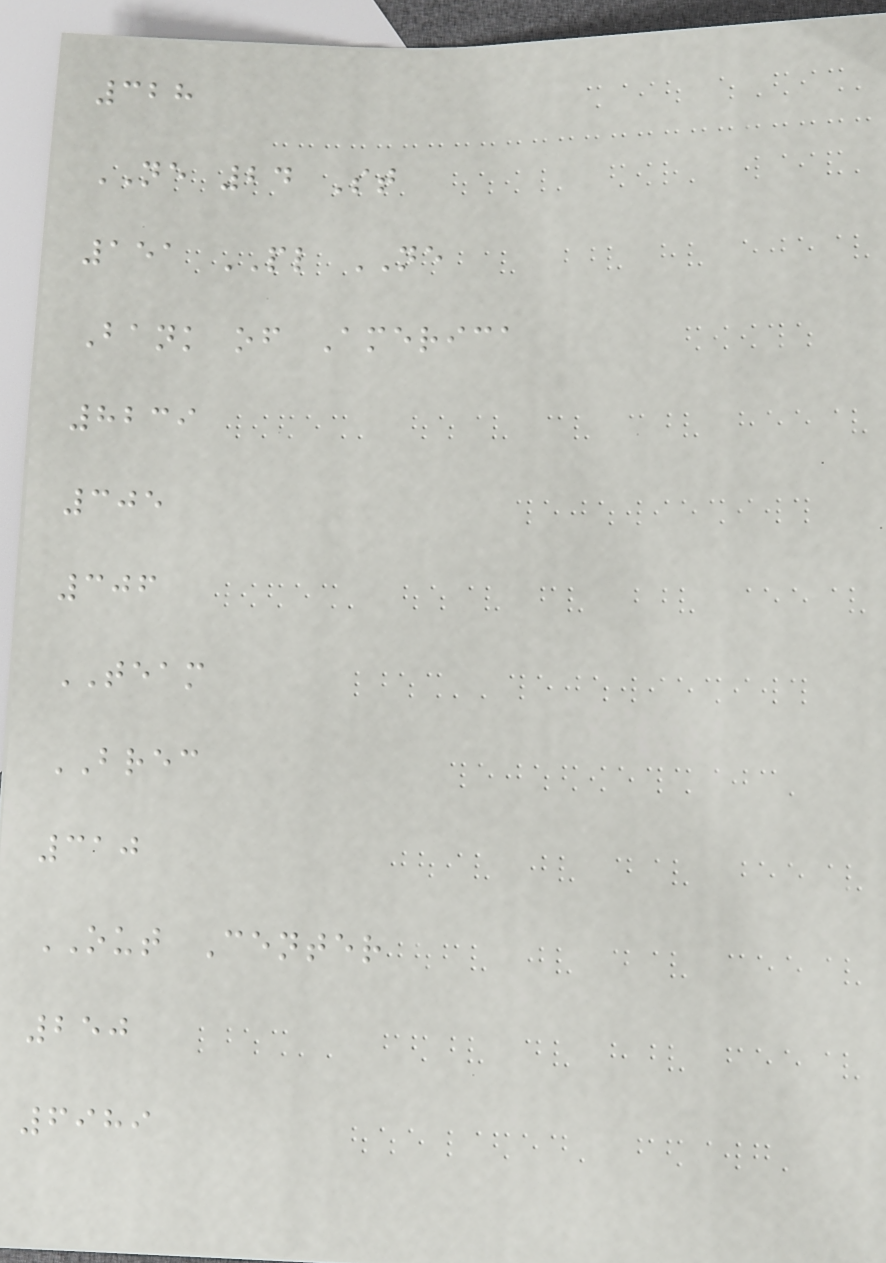328
NE 24 St
151 PL NE
Bank of America
8239
305
306
TEAM
BREC
310
OUT Center
250
6989
